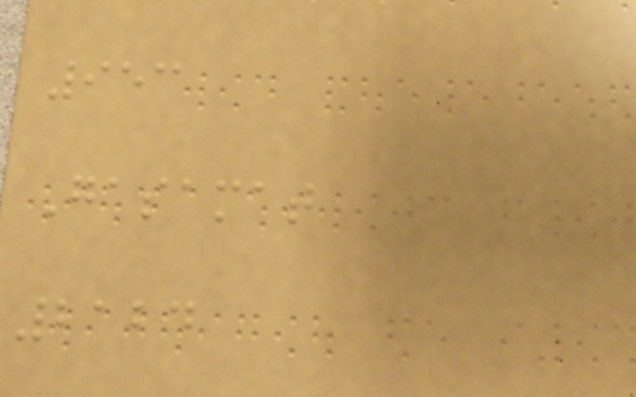953
Gasamat
2124
